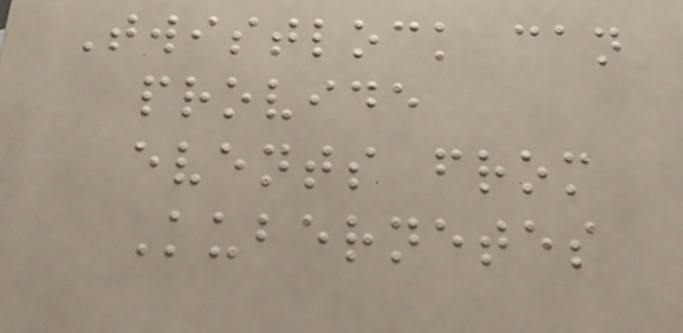Twistlock can
provide
events from
Kubernetes
